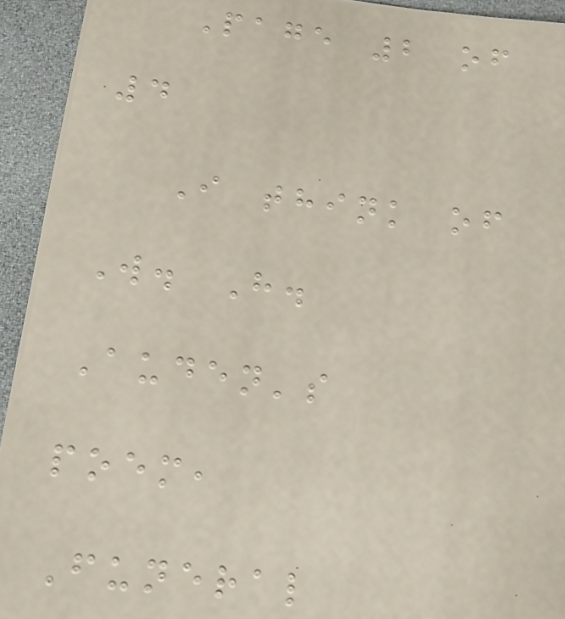Page 2 of
4
I think of
W. H.
Auden's
poem,
Funeral
